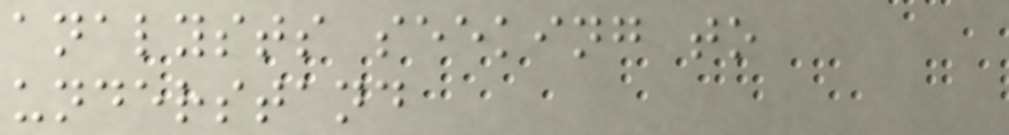analysts seeking to
understand
